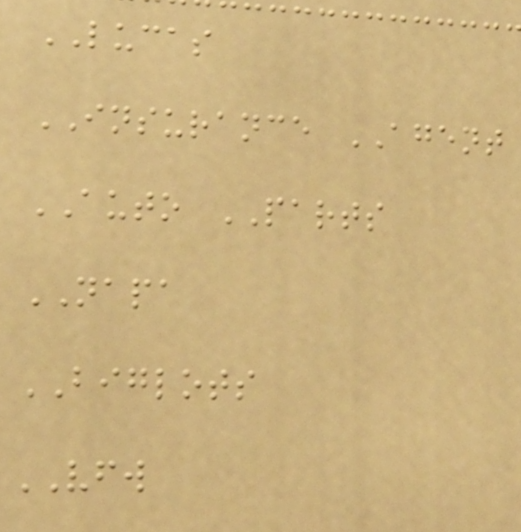LUCAS
INSURANCE AGENT
AUTO PARTS
NAPA
BIGLOTS
VFW
